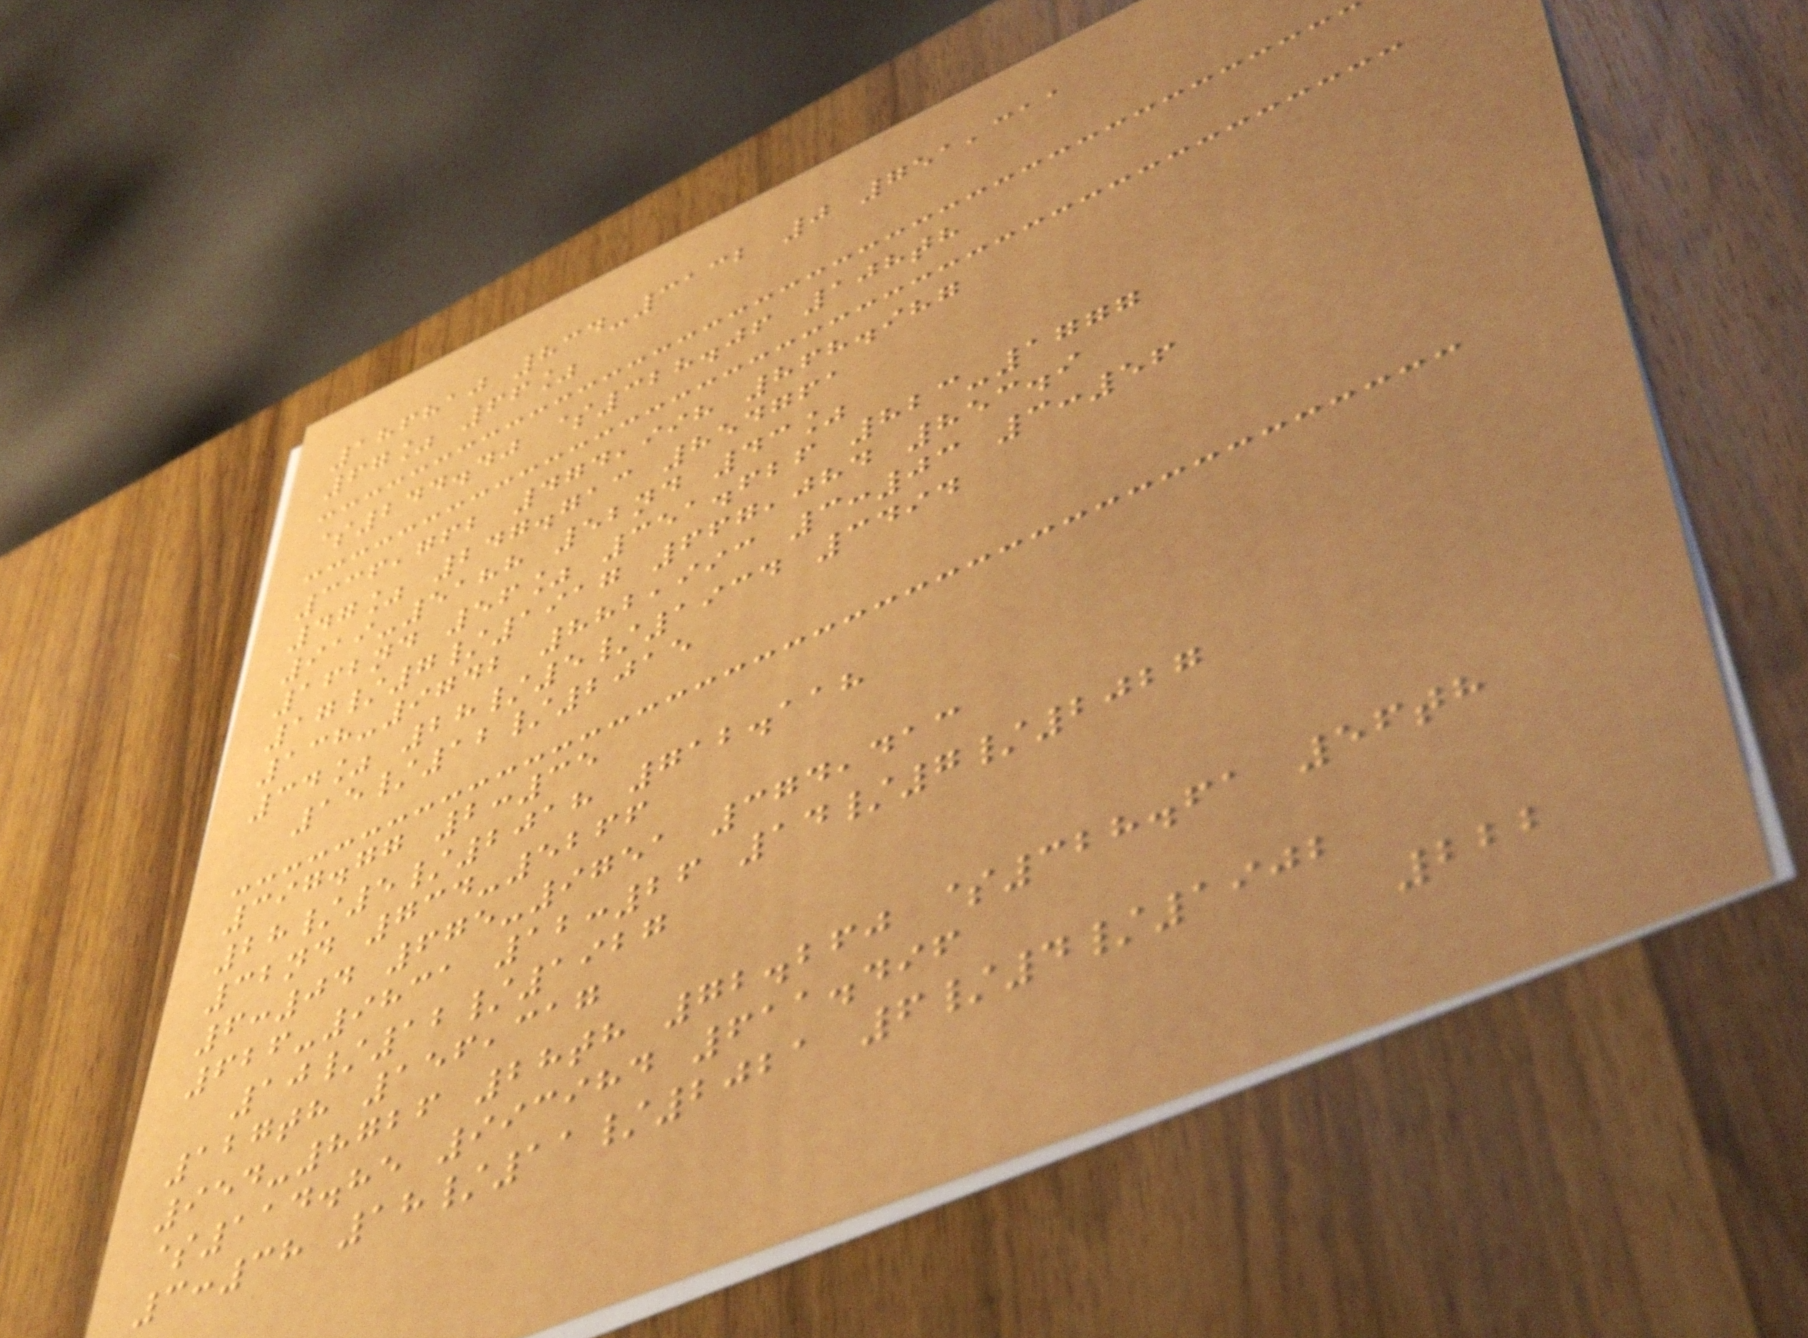186810 834-3132 0 751,311
67% 66%
$244.40 $328.06 108th
336,762 474,998 868.987
47% 247.713 854761
919-5188 52nd 43%
162nd 56% 351.626 823-1777
17/7/1917 667,084 853.9
138-9742 882,993 3:03 3:56
34% 28/5/1934 3494
15/12/2015
397.77 2:35
28/5/2018 712.118
32nd 734-5266
6:04 675-9751 374,413
626-9831 12:26 14/7/2027
10/12/1927
127th 156,317
954-8726 28th 72.260 $328.61 56th
$114.85 993984 611.496
3:38 18/11/2021 6/4/1902
222
